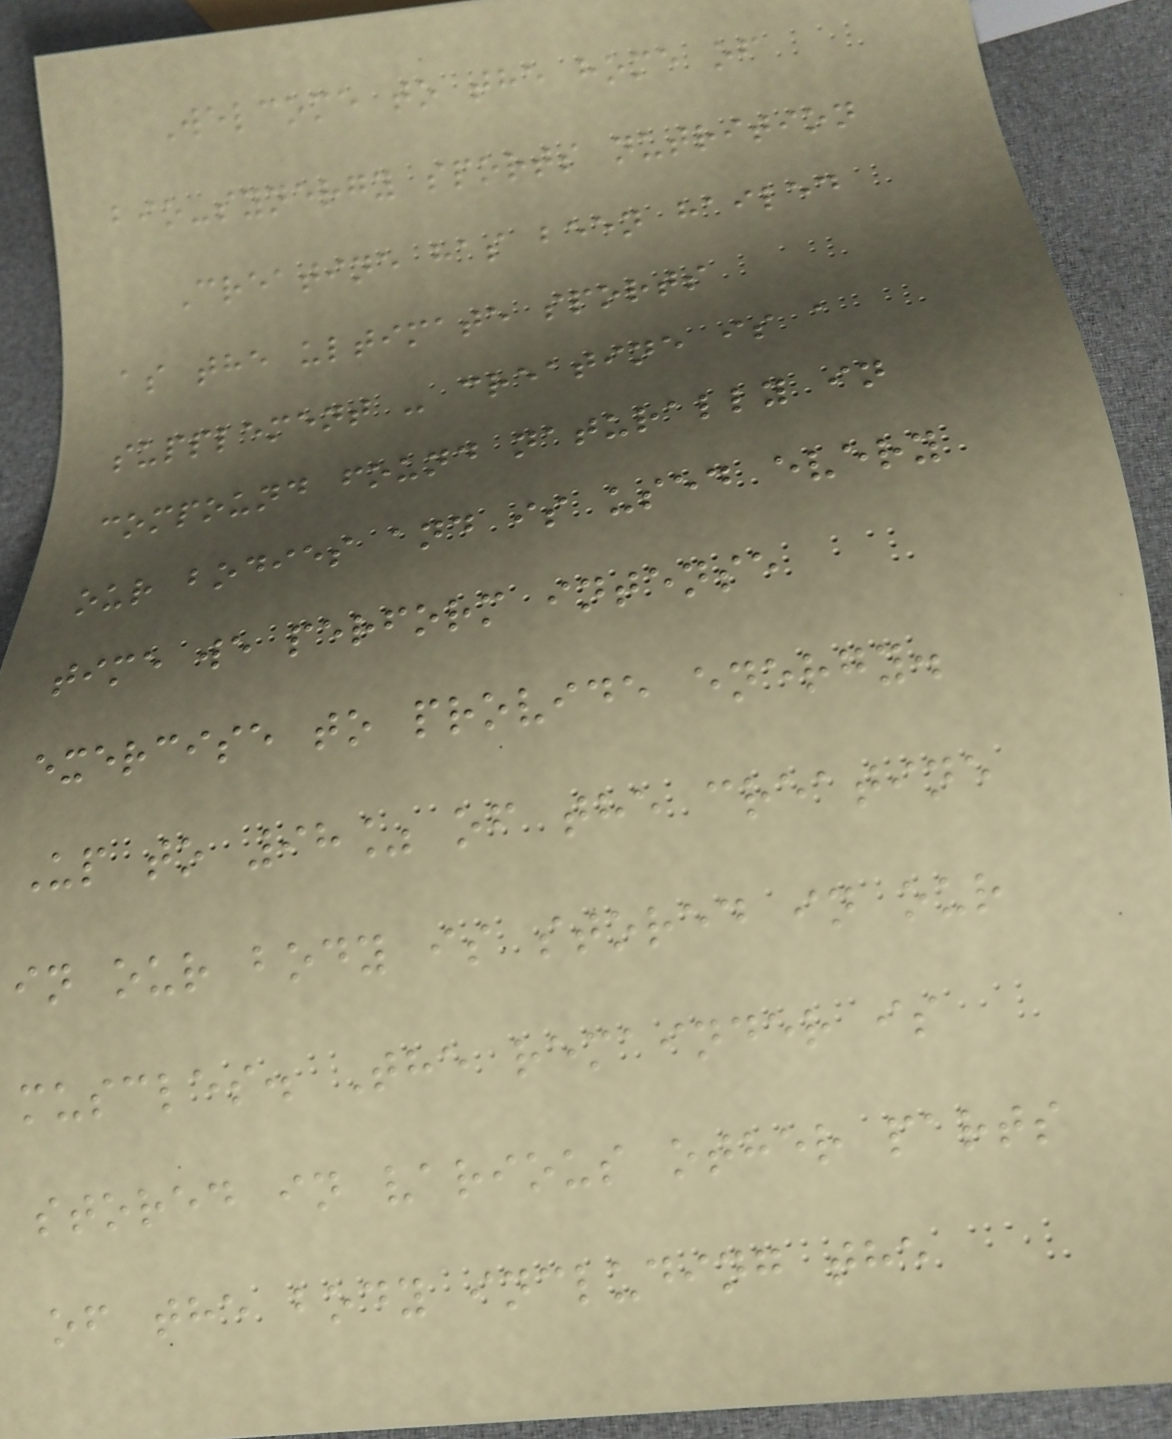Welcome to the home of
bio-synergy sports nutrition
Creatine has been hailed
as the ultimate sports
supplement - creatine is a
compound found naturally in
our bodies and is used every
time we perform intense
exercise to provide energy.
Up to 98% of the creatine
in our body is stored in our
muscles. The remainder is
stored in various other parts
of the body including the
